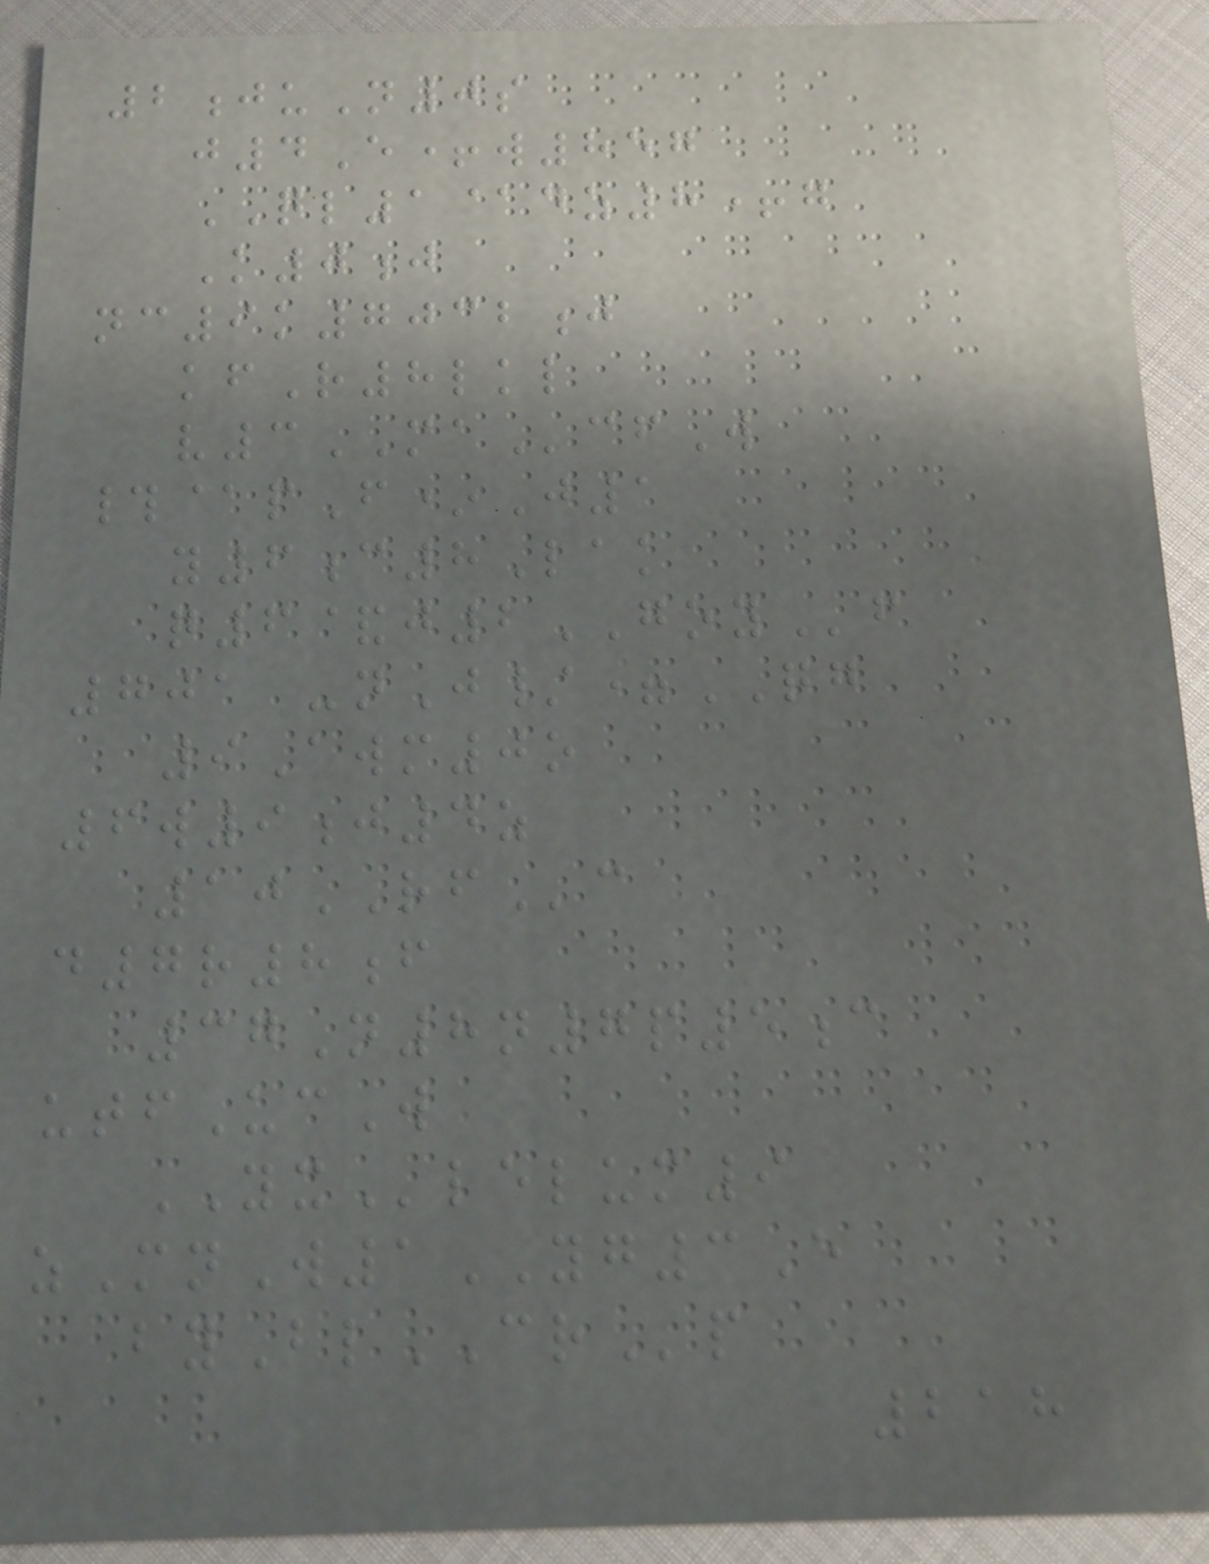2juN0s
j4E+w857
QL1@dz8+g
K0j
nc9k7032j
kfR8lkl
v3MAcfW
#@pF*J1
y6c8Lak
q6&j2GOYf
701 -nJ/=QG
9Awm0o
6w9j4z
10RFc
d7r8f
37N8n7p5c
utfUcW
YXlelum9
zMnW1YG3E
byBlCRp
218
